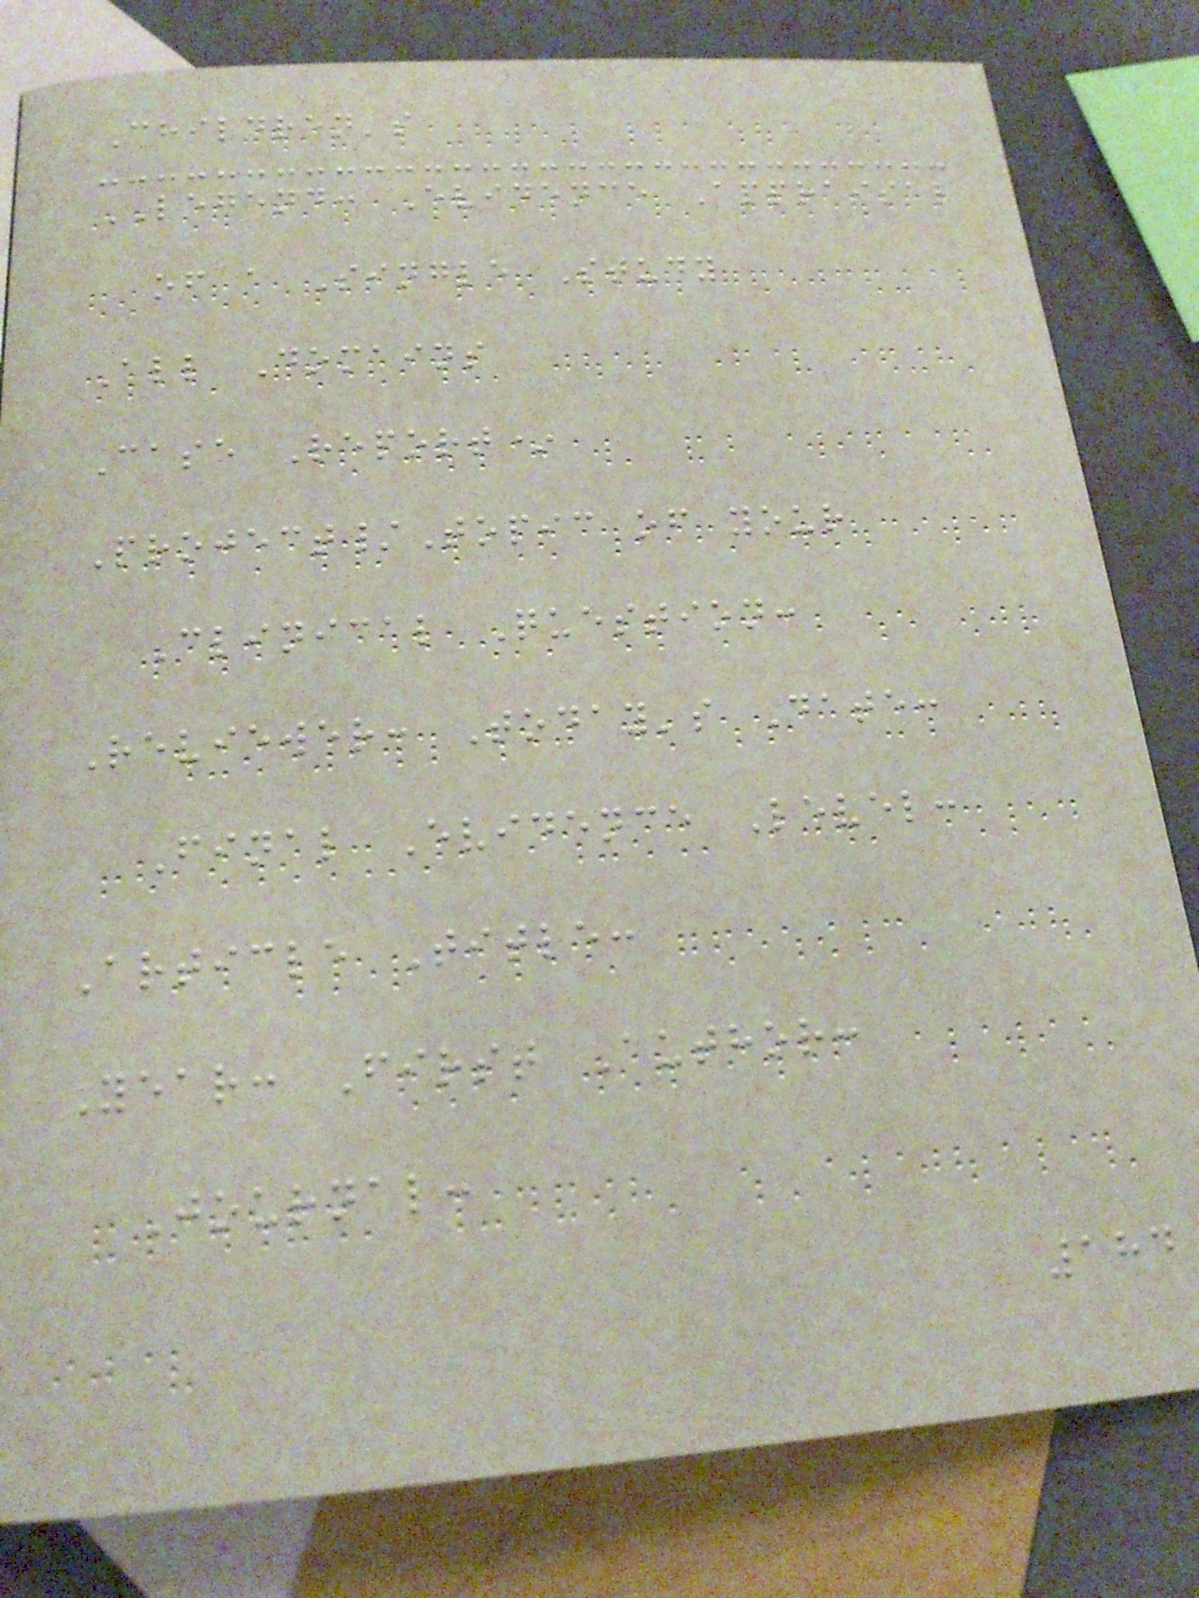Children's
LEGEND: Evidence Appraisal
of a Single Study
All Domains
Case Report*
Project/Topic of your
Clinical Question:
Reviewer: Today's Date:
Final Evidence Level:
Article Title:
Year: First Author:
Journal:
184
